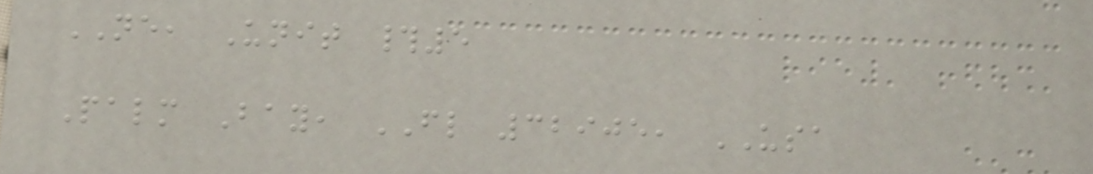NE, Unit #5
Palm Bay, FL 32905, USA
